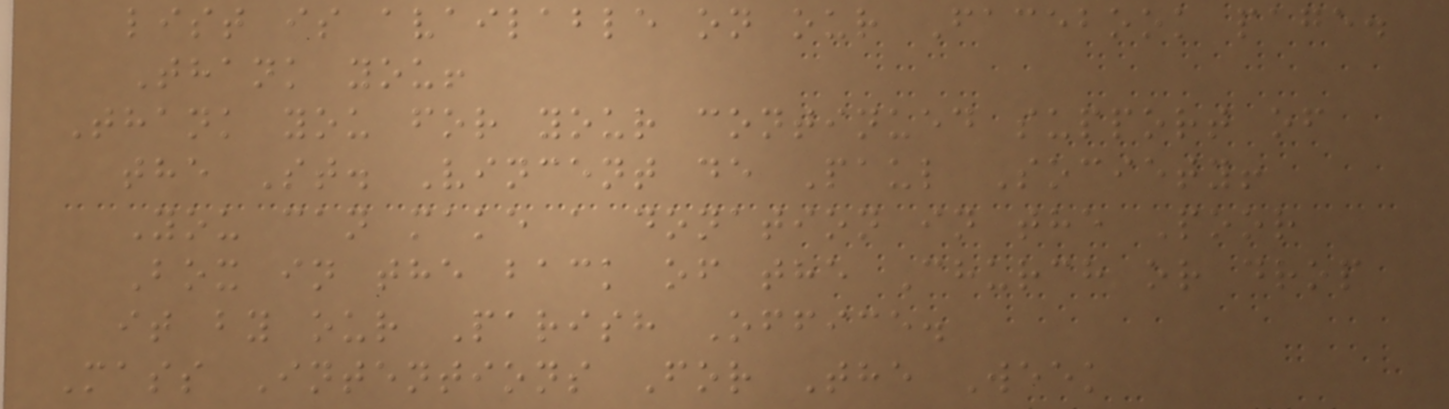list is available on our Facebook page.
Thank you!
Thank you for your continued support of
the St. Vincent de Paul Society!
You can make a donation in the Poor
Box in the back of the Church or drop
it by our Parish Office.
Mass Intentions For The Week
